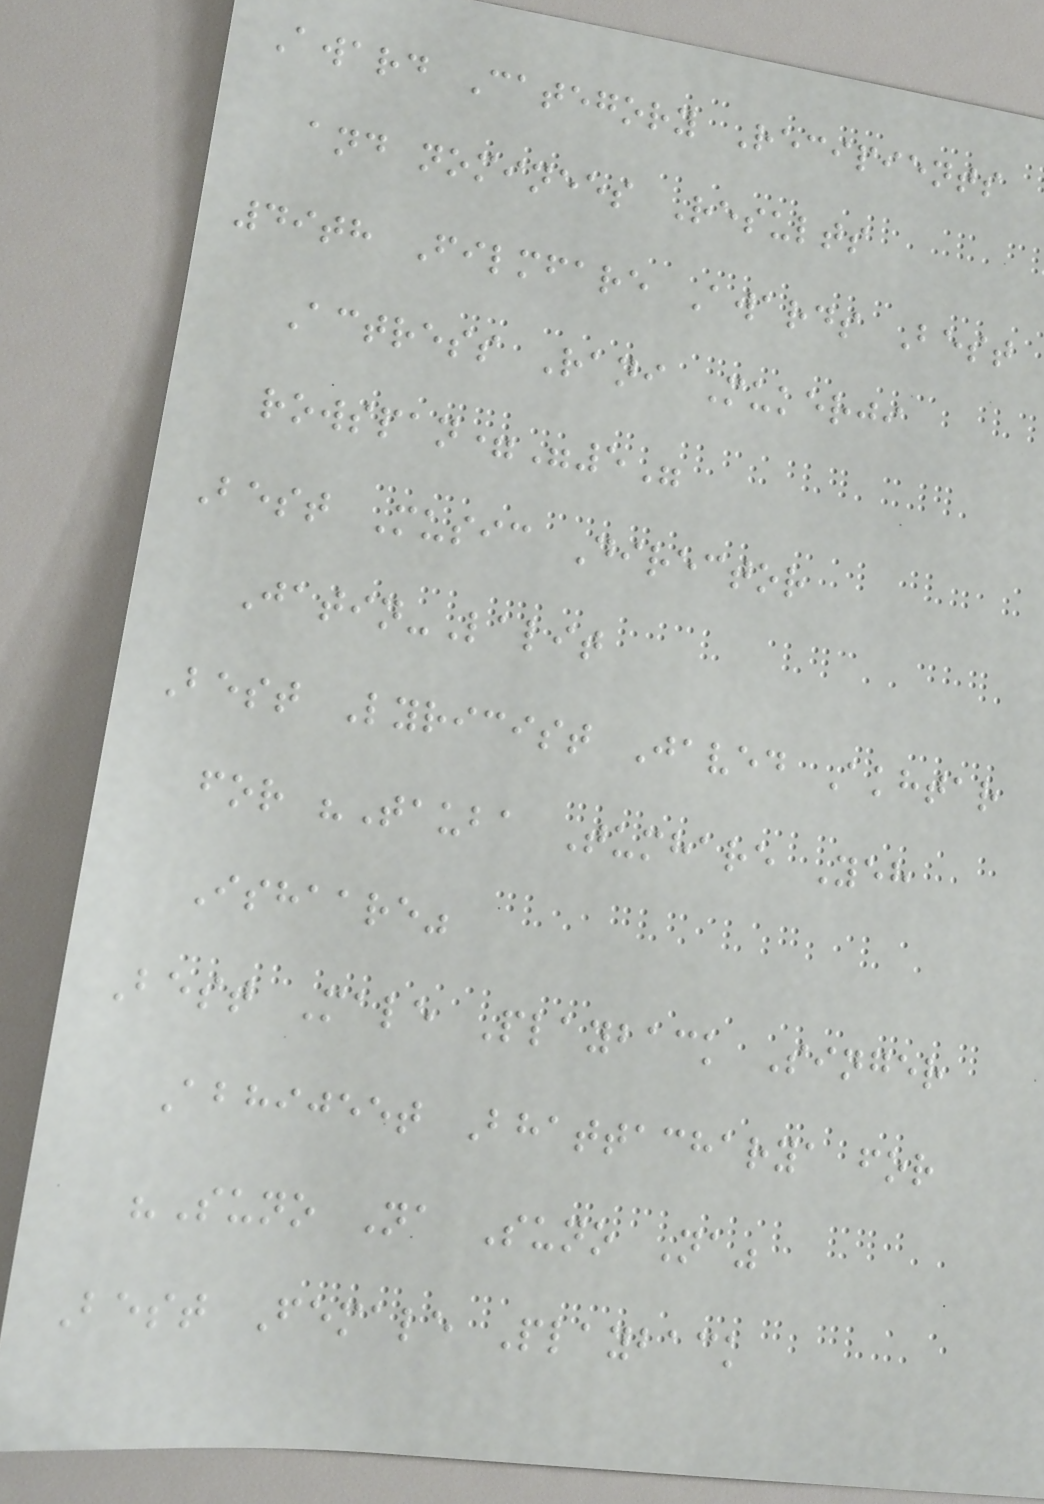Award Category Recipients
and nominees Results
49th Filmfare Awards Best
Actress Rani Mukerji
rowspan="5"
Best Music Director
Jatin-Lalit
Best Lyricist Javed Akhtar
for "Tauba Tumhare Yeh
Ishaare"
Best Male Playback Singer
Abhijeet Bhattacharya for
"Suno Na Suno Na"
Best Female Playback
